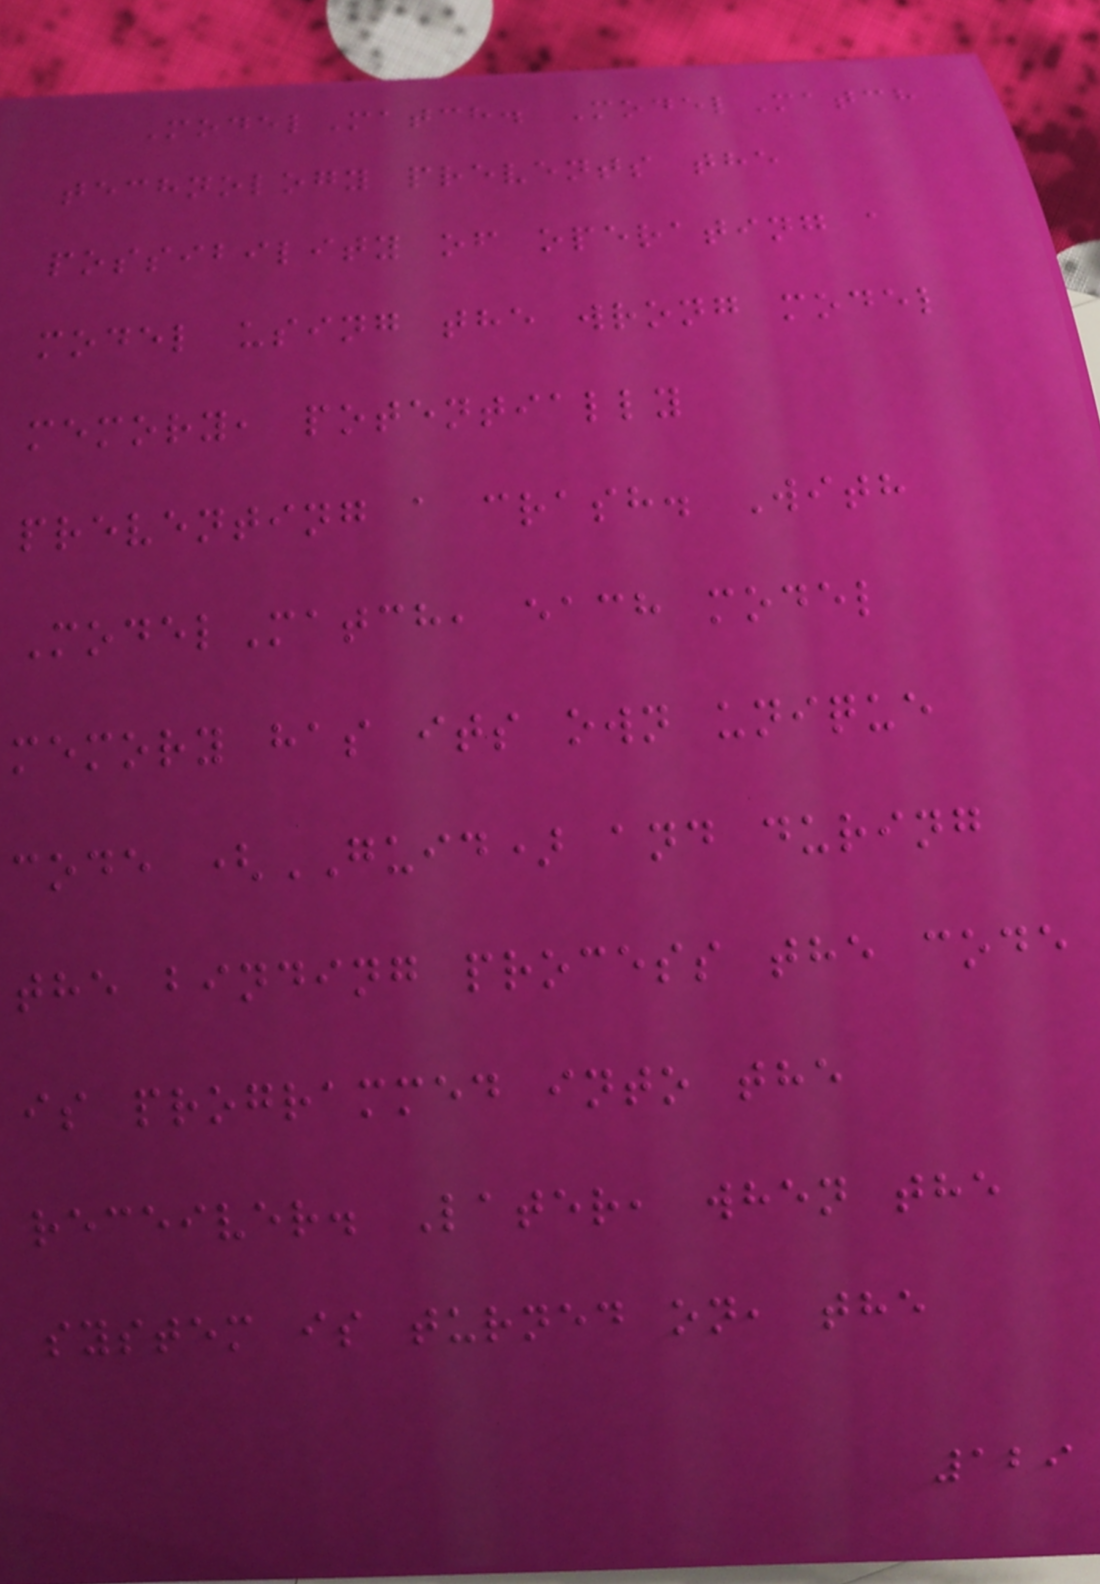ModelMatch. ModelMatch
technology prevents the
possibility of operating a
model using the wrong model
memory, potentially
preventing a crash. With
ModelMatch, each model
memory has its own unique
code (GUID) and during
the binding process the code
is programmed into the
receiver. Later, when the
system is turned on, the
129
